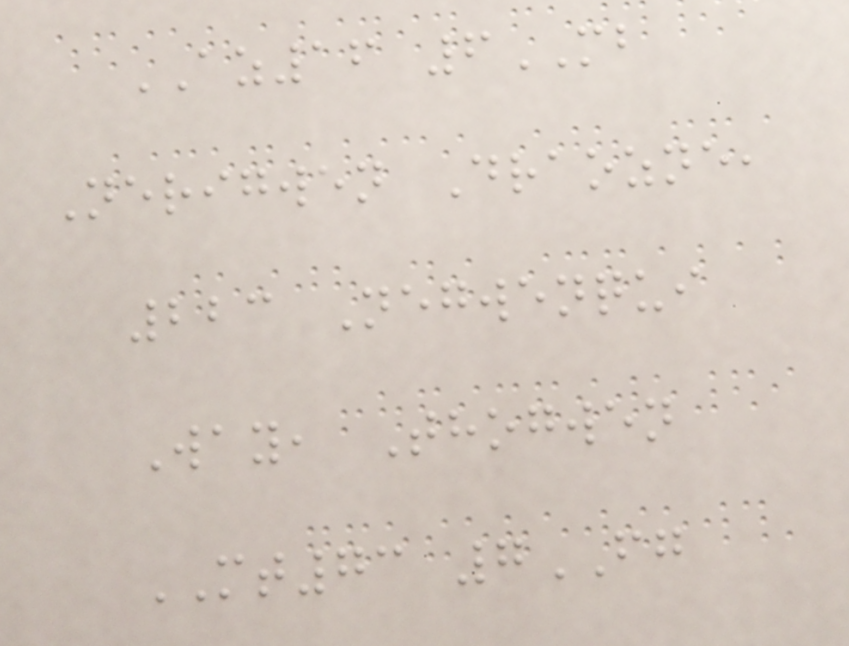AZ16 6MB
Nerigwen Draozne,
223 Negwenqui
Way, Thogwen
MT73 7FG
